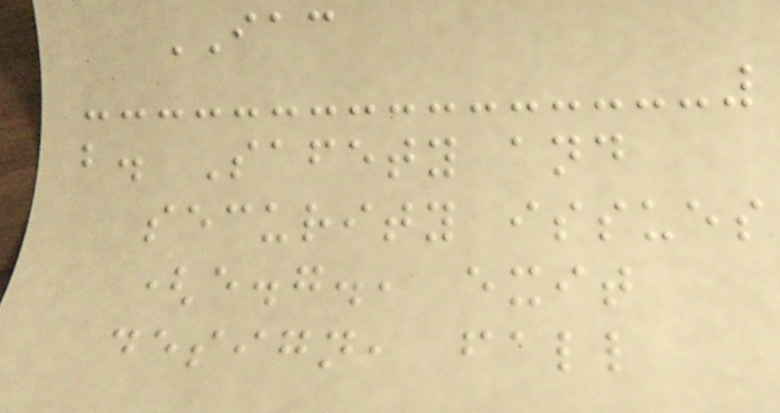IAC
b. Safety and
security issues
(e.g., exit
design, fall
